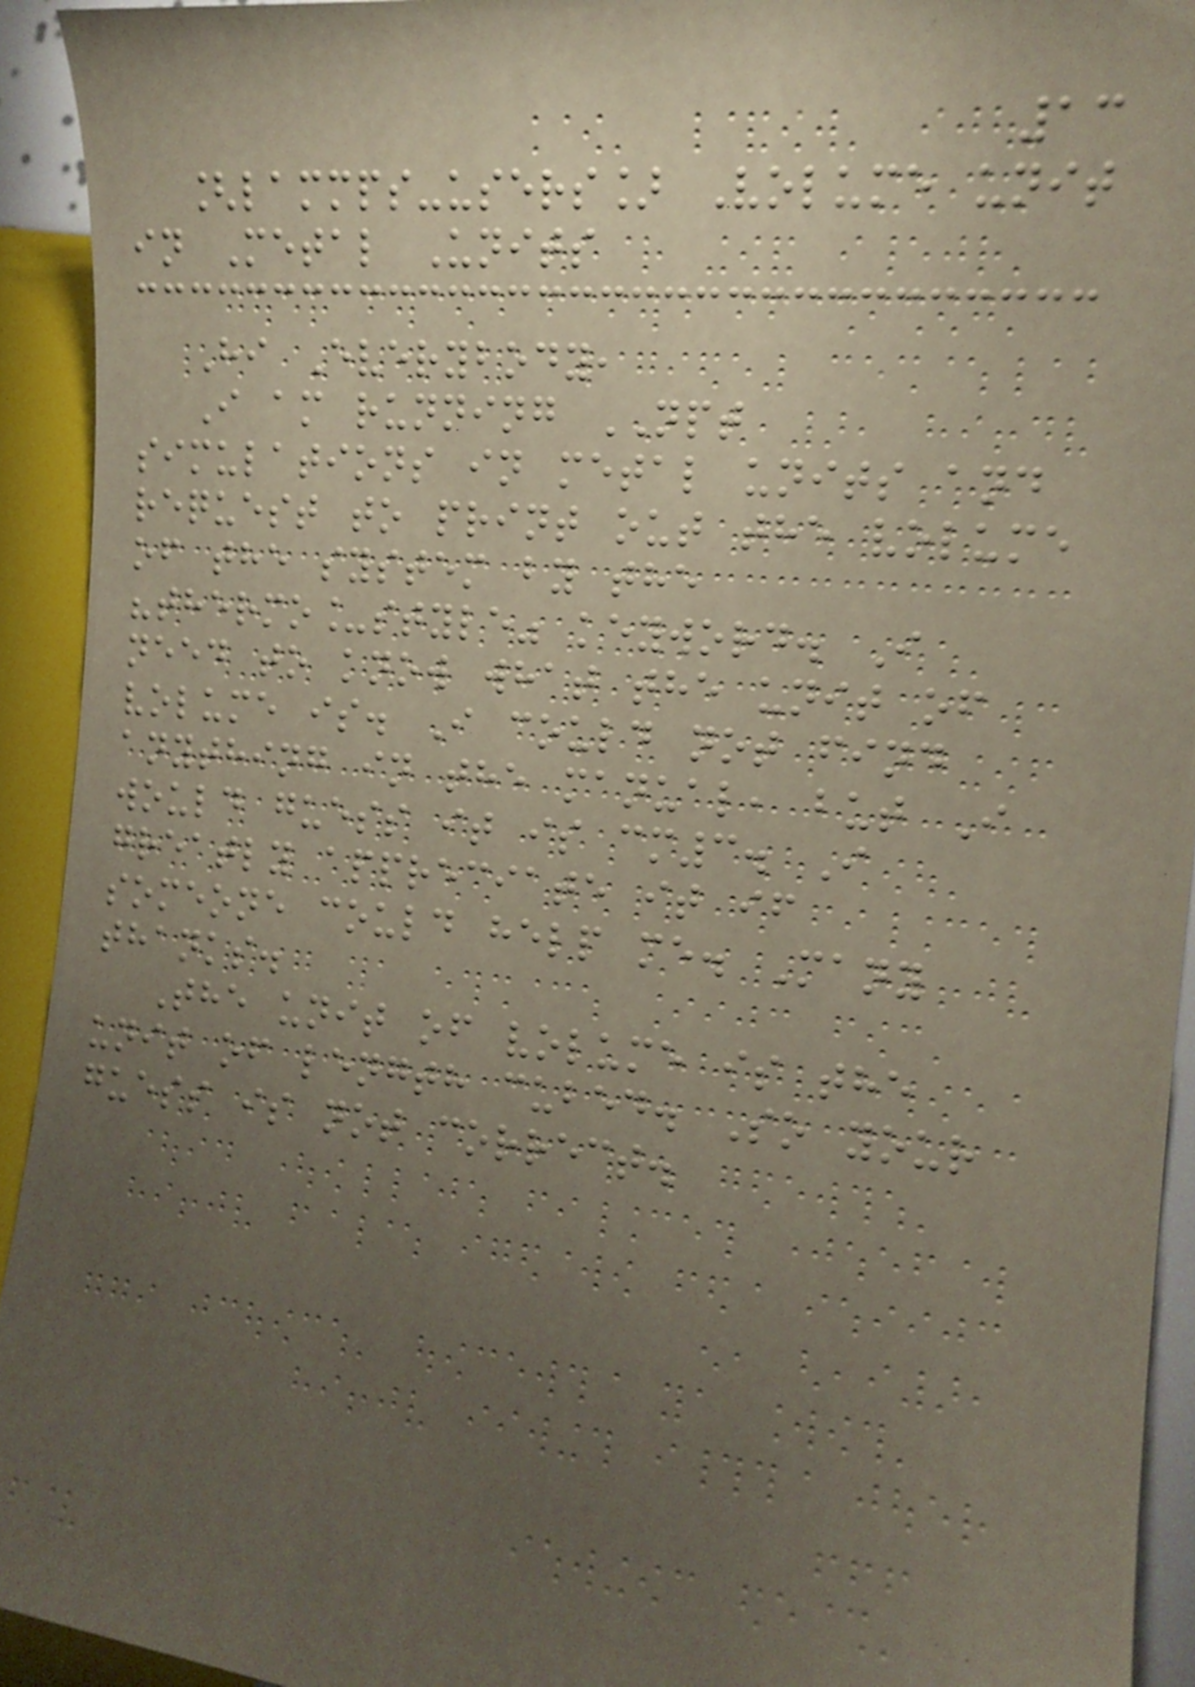13
[lammps-users] Volume unit
in Metal Units
Hi Everybody,
I am running NPT
simulations in metal units and
request to print out the volume
of the system by the
"thermo_style" keyword. I
need to know what the unit of
volume is. I could not find
anything in the manual, but I
would guess it is cm3. I
greatly appreciate it if
someone could help me. Many
thanks.
The unit of volume is the
unit of length cubed. So your
guess is not correct.
